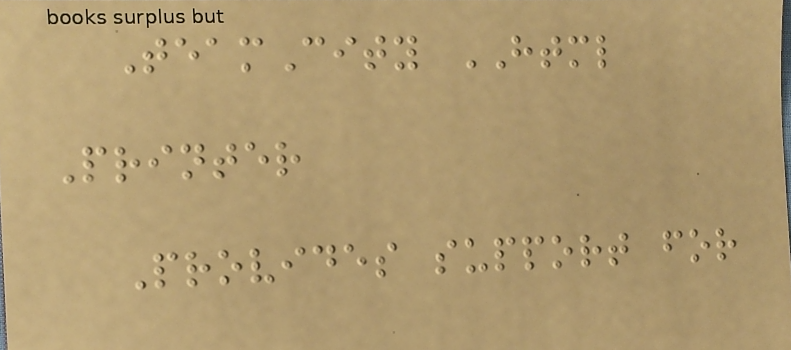TeamCity HTML
Printer
Provides support for
